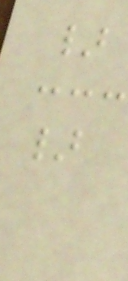}
}
